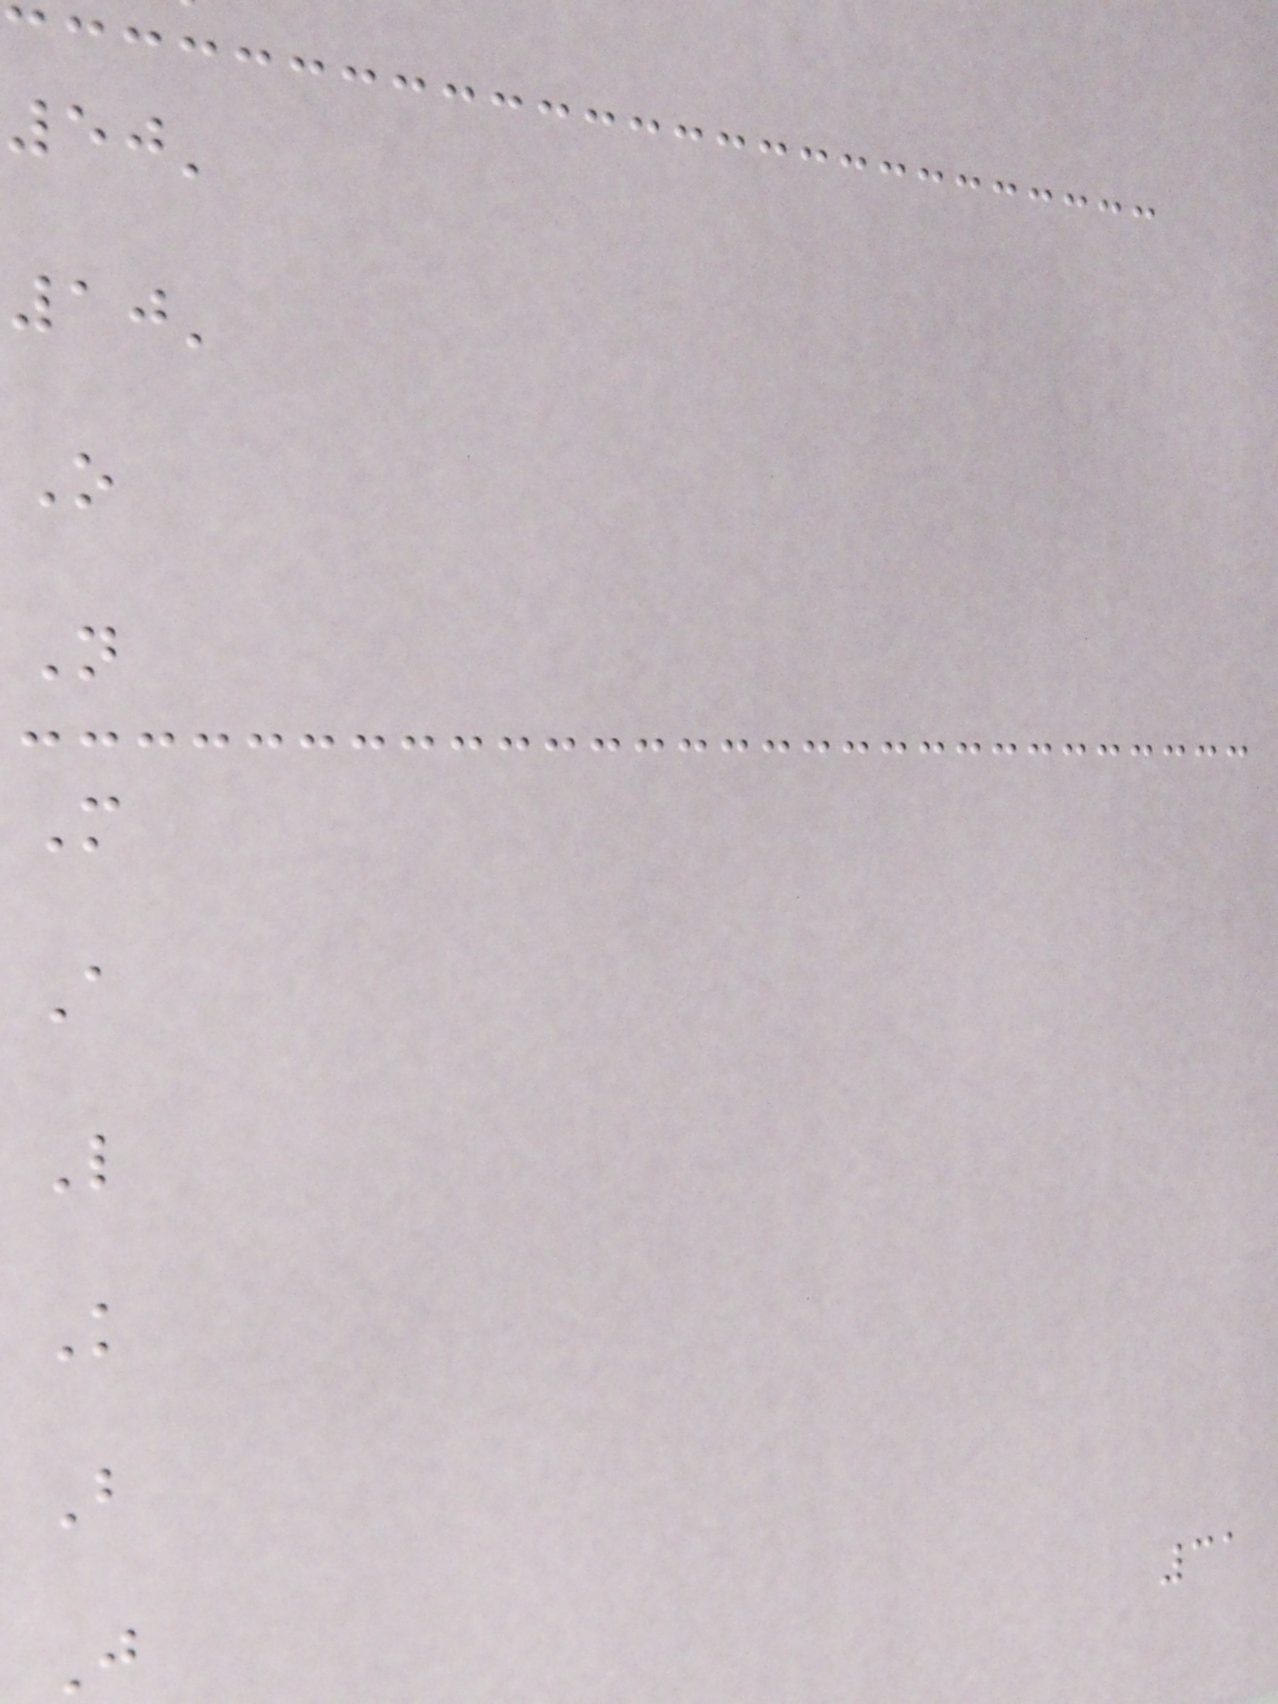50'
10'
O
N
M
A
L
K
B
J
31
